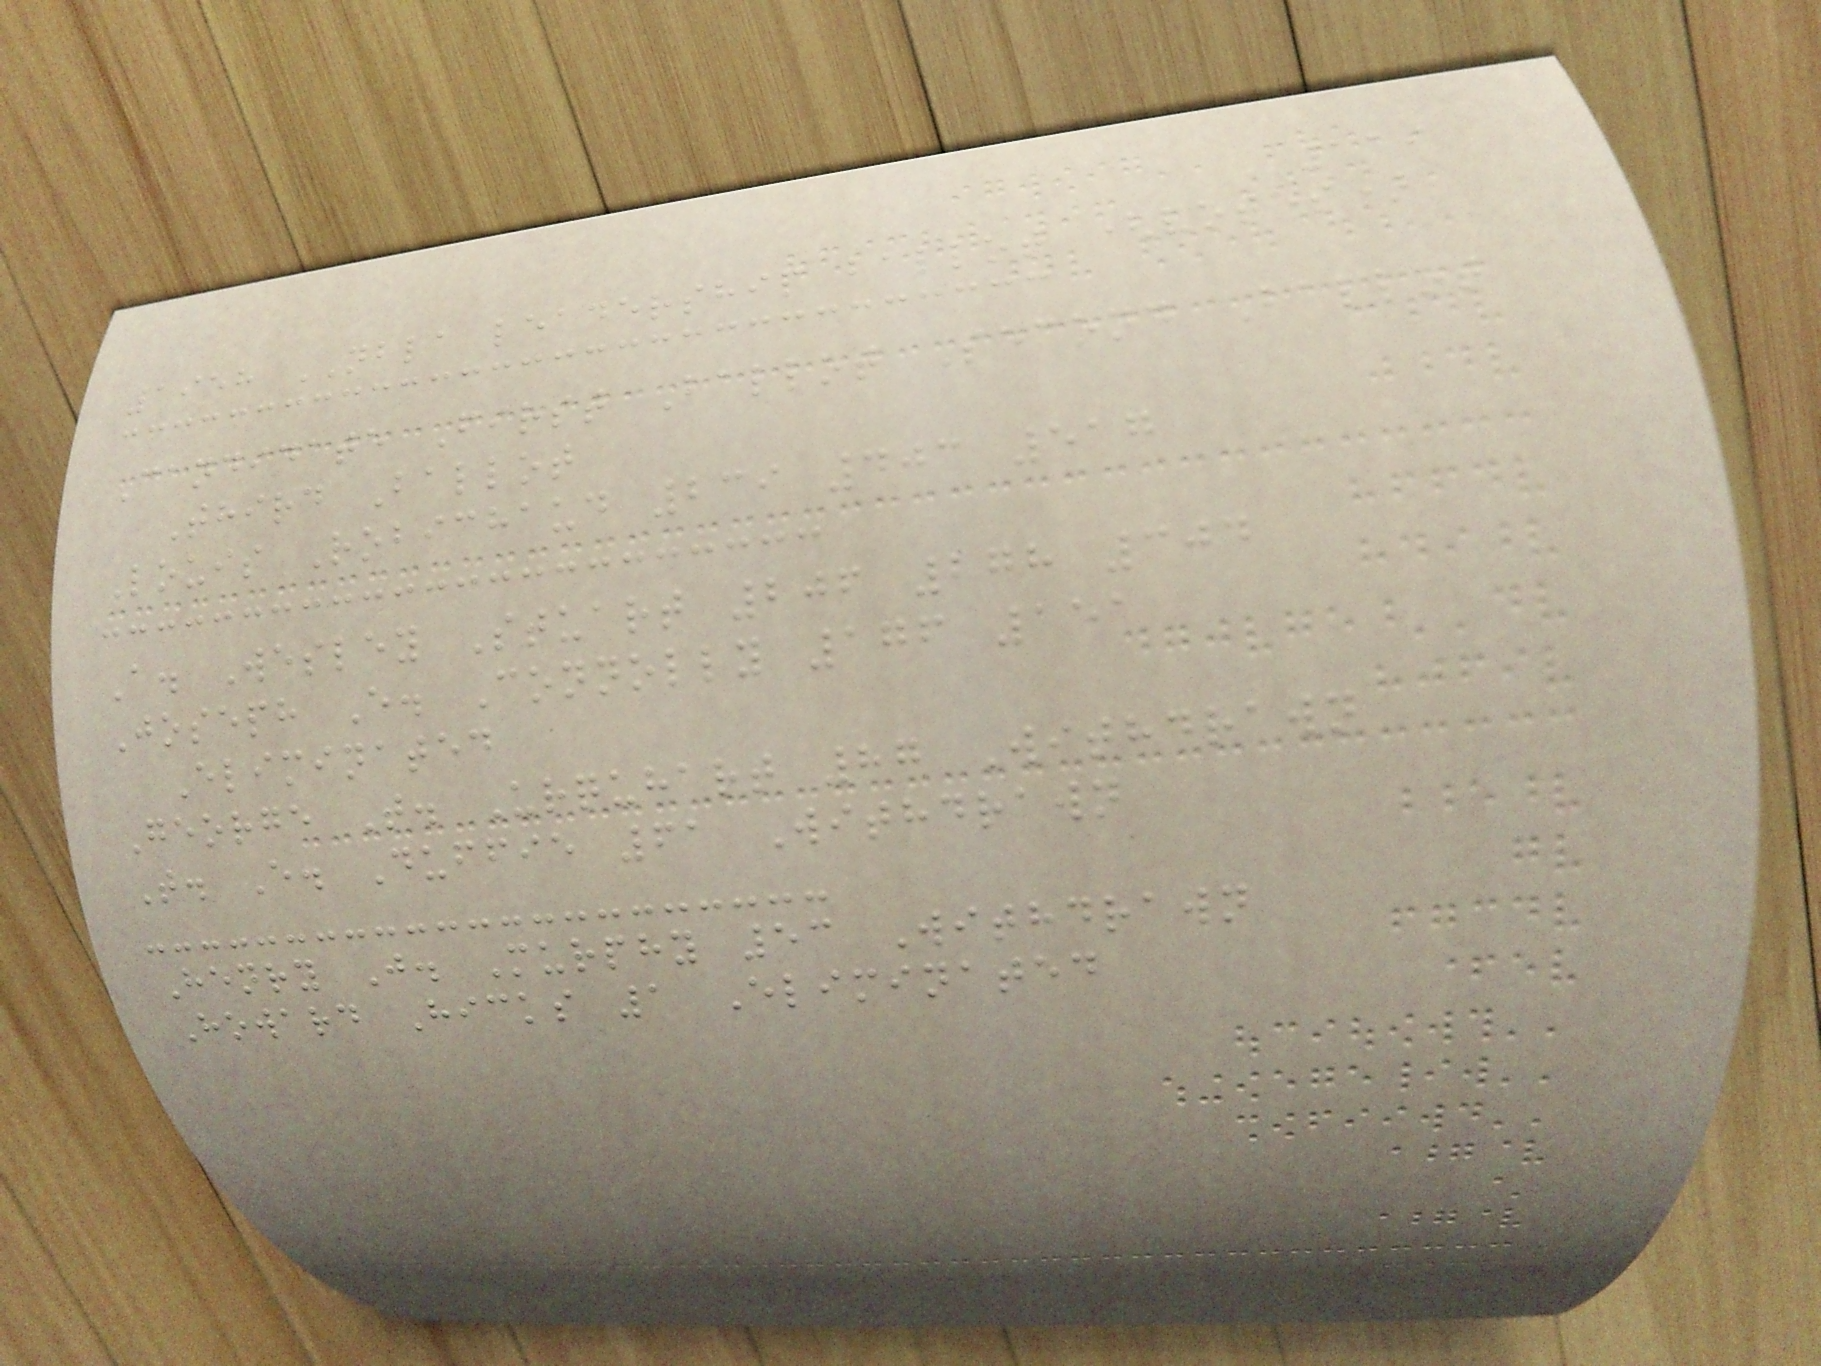119
1958 NBLA leadership ballot (votes)
Candidate First Ballot Second Ballot
Third Ballot
Louis Robichaud 239 403 517
A. Wesley Stuart 206 278 304
Joseph E. Connolly 176 151
Eliminated
George T. Urquhart 87 Withdrawn
T. E. Duffie 61 Withdrawn
Henry J. Murphy 53 Withdrawn
Howard Hicks 1 Eliminated
